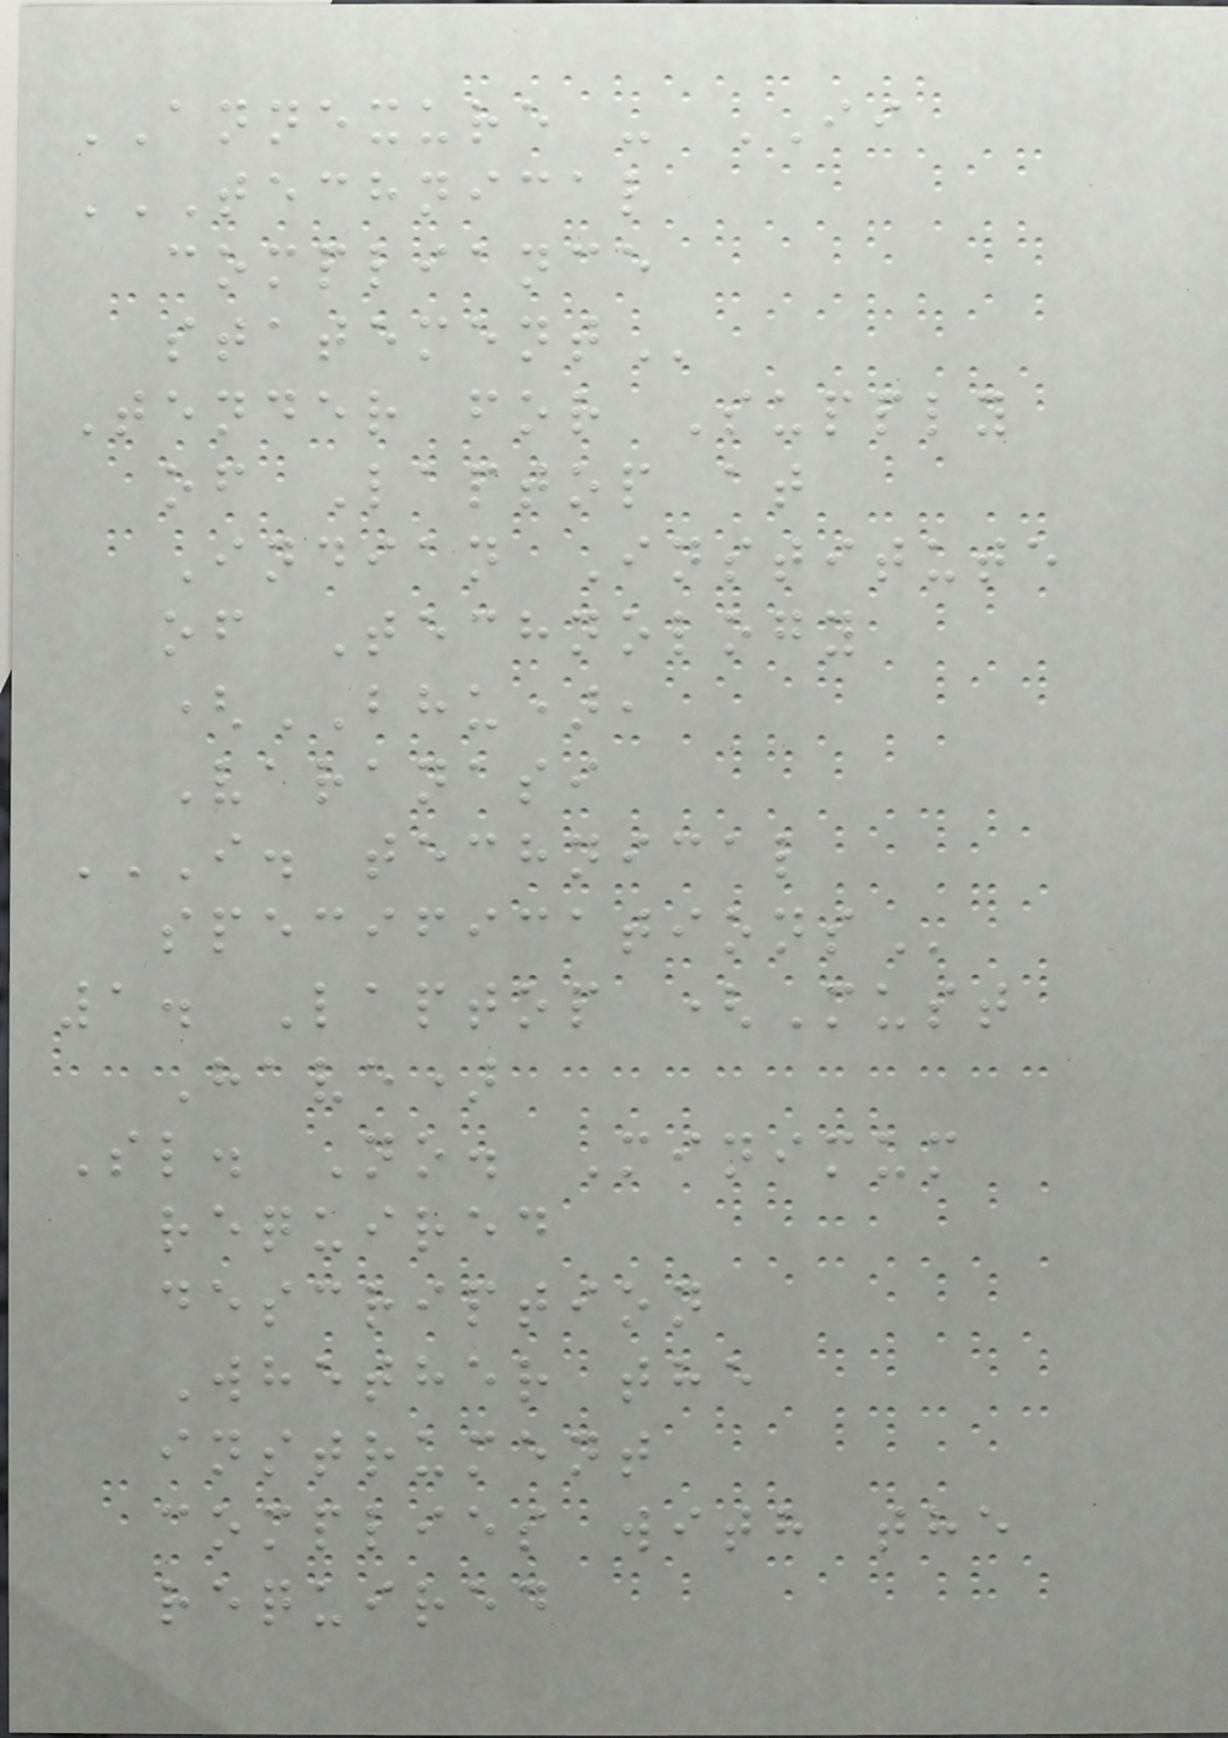ANNEXURE - II
TECHNICAL
COMPLIANCE
STATEMENT
Tender for Supply
of Laptop at
Indian Institute
of Technology
(BHU),
Varanasi
I. TECHNICAL
SPECIFICATIONS
1. Laptop (Must
Have)
Sl. No. Minimum
required
description
Whether the
instrument
complies with the
required
